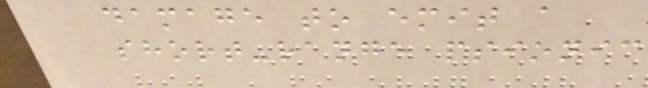damage to emit a
short-range psionic
